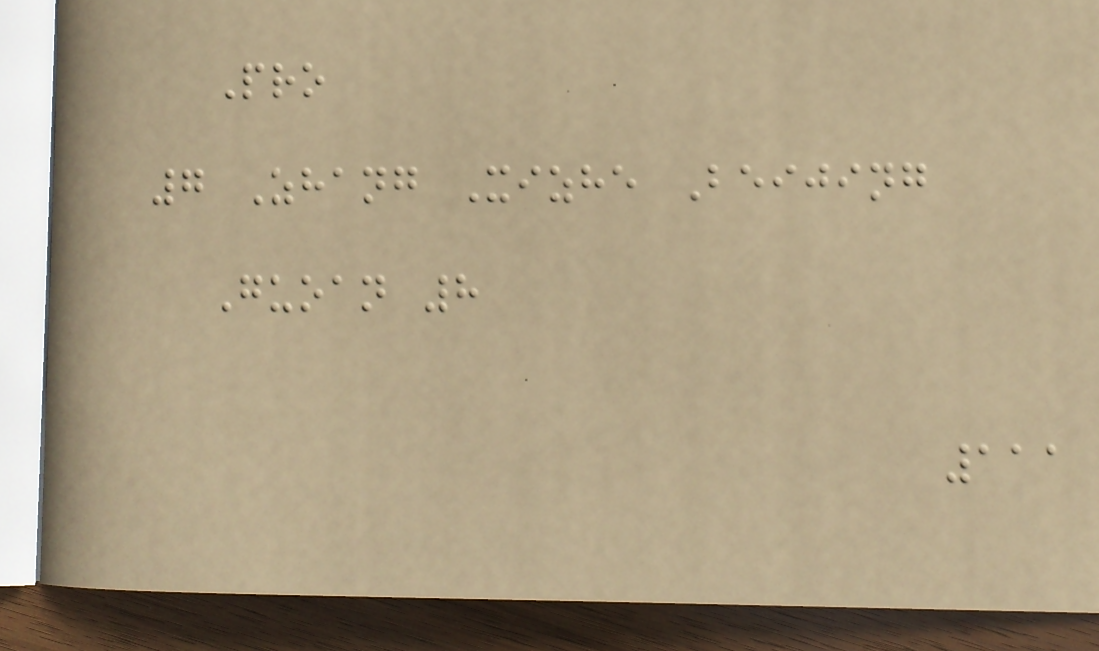Pro
7 Zhang Xizhe Beijing
Guoan 8
111
